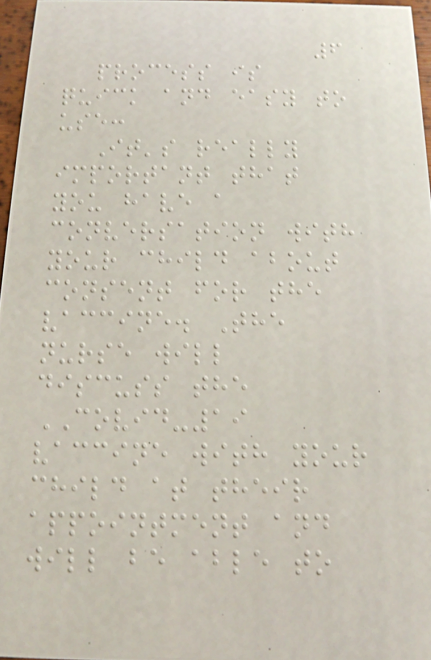6
process is
quick and easy to
use:
It's really
important that
you have a
conversation with
your child about
consent for the
vaccine. The
nurse will
discuss the
COVID-19
vaccine with your
child at their
appointment and
will be able to
